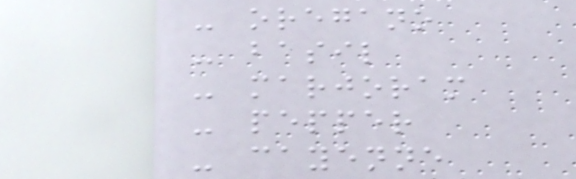- oregano
- basil
- marjoram
- pepper
- cayenne
